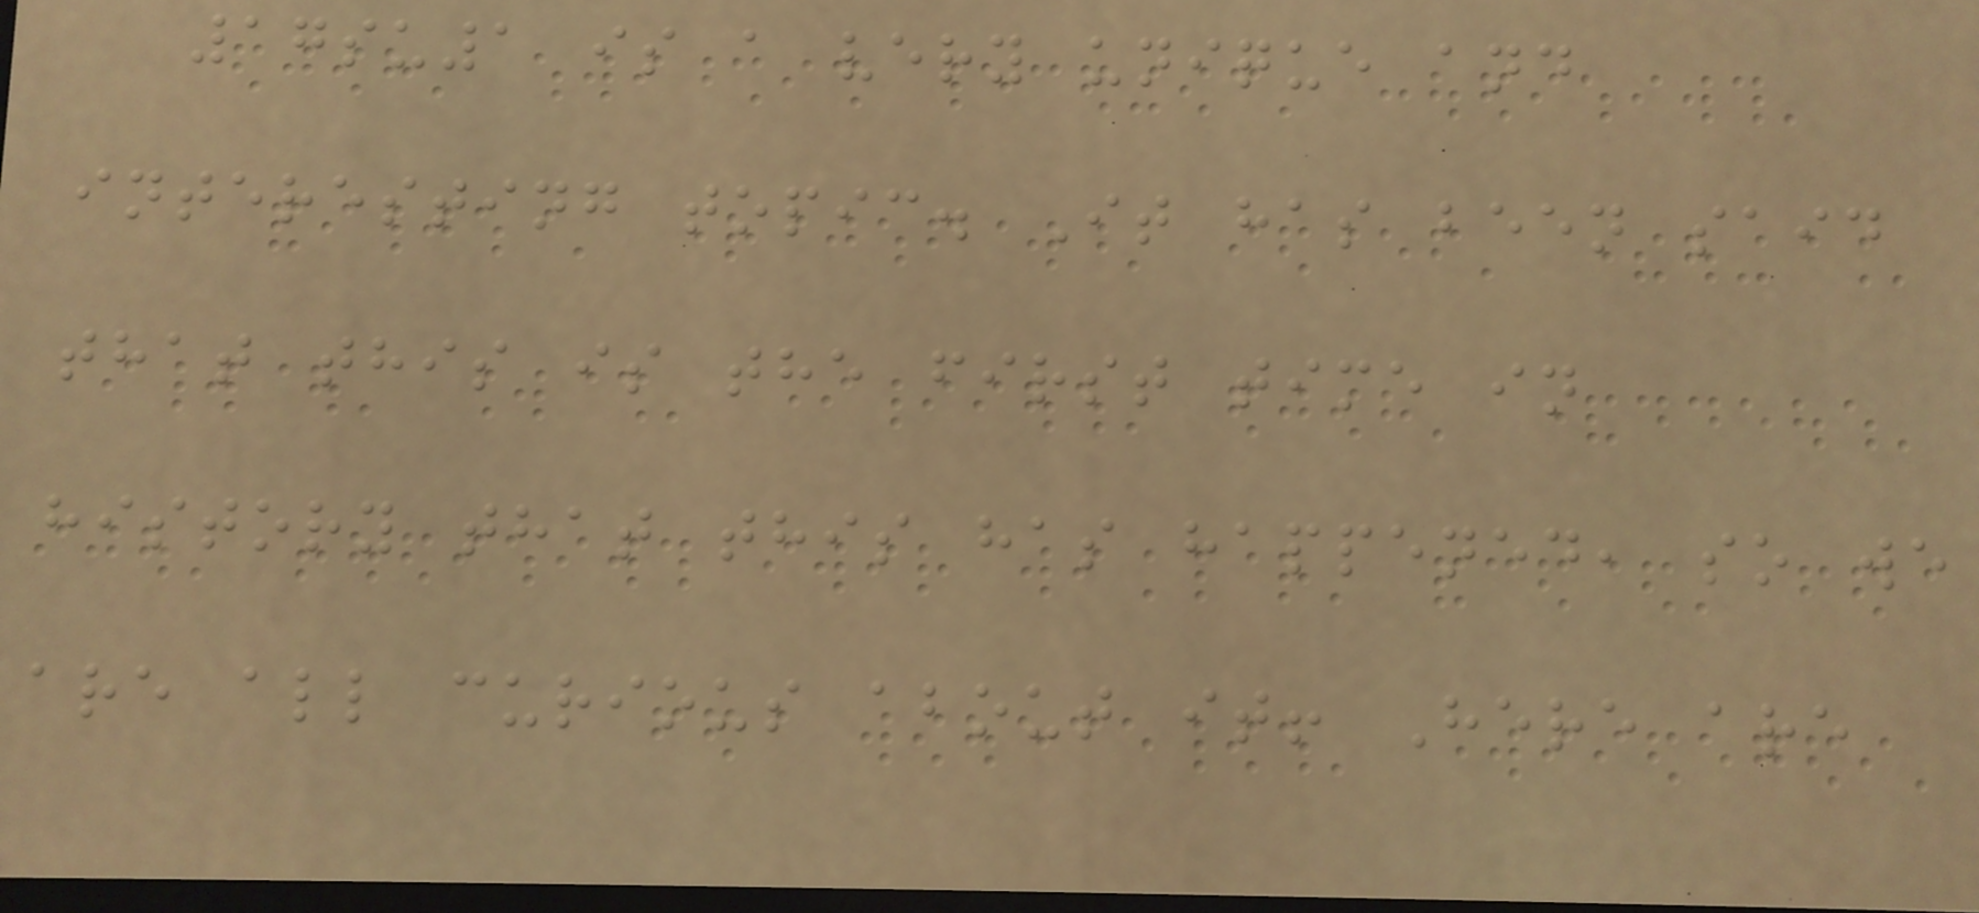17su1 is a very unique and
interesting topic. It has been said
that this is the first time in
history that this has happened, so we
are all curious about it! Here are
